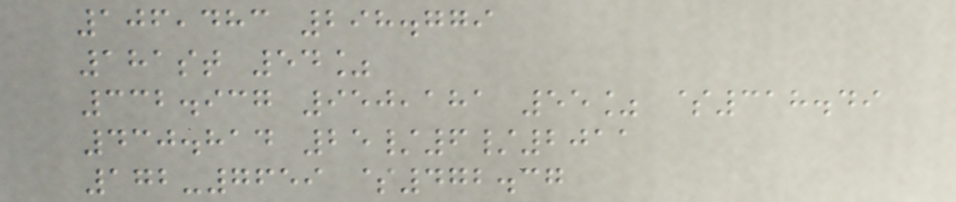106,483 298.779
181st 54%
332.937 950,181 55% $318.49
430.814 25/6/2011
172-7659 $472.37
